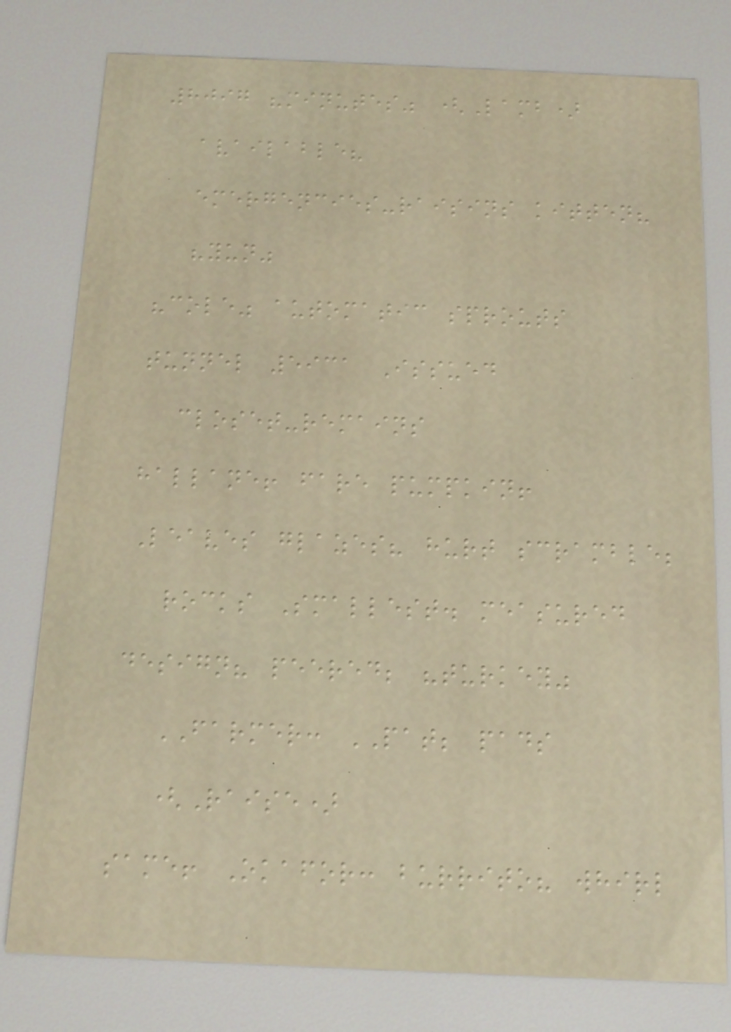8097 "minutes" (Lamb)
available?
emergencies-raisins kitten?
"yun"
"cole" automatic sprouts
tunnel 5931 Issued
closet-remains
hallane! fare pumpkin!
Leaves glazes? hurt scramble;
rocks Smallest. measured
design? peered; "turkey"
FARMER: PAT; pads
(Raise)
same! Okafor: burrito? whirl
